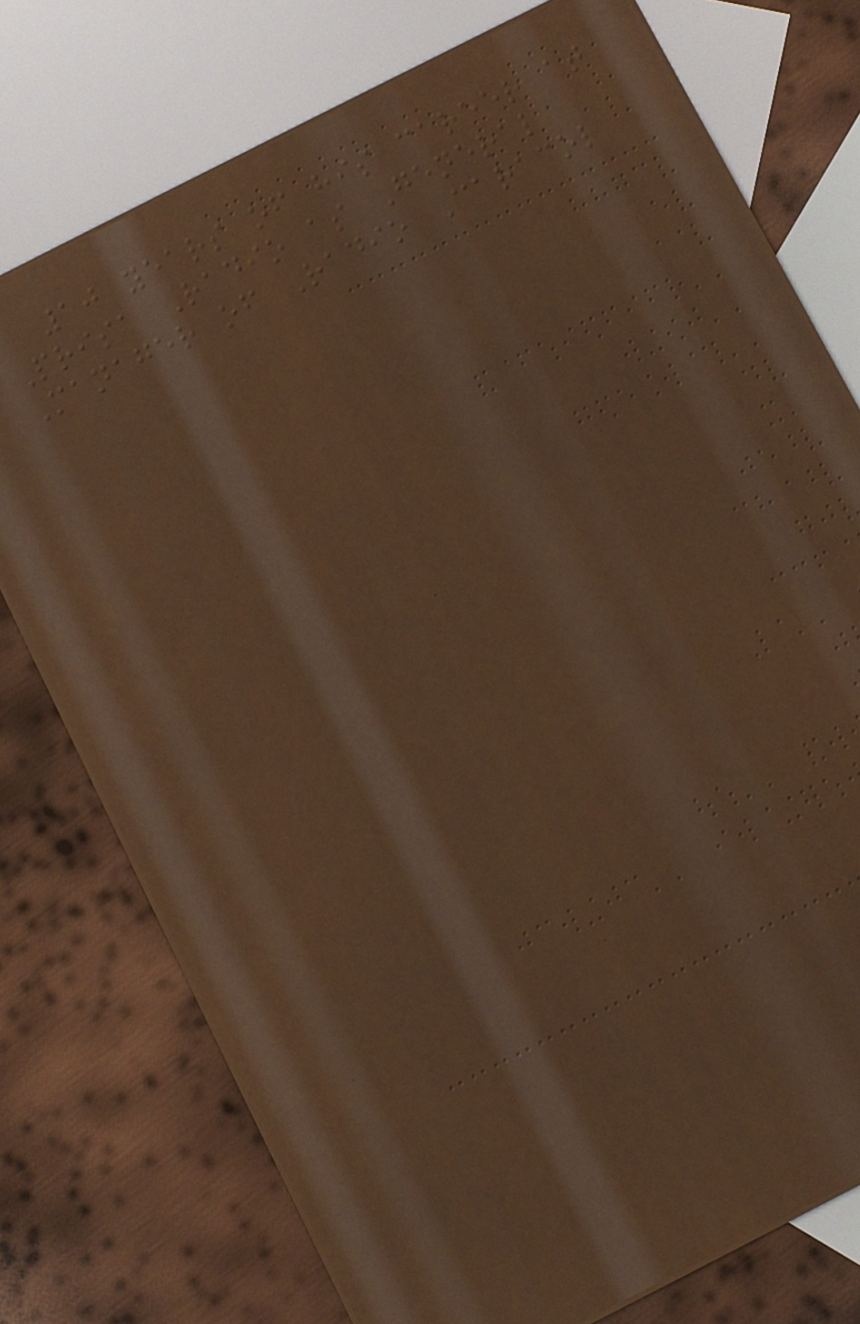10 years of his career at
Prisa Radio as General
Manager of Radio Caracol
